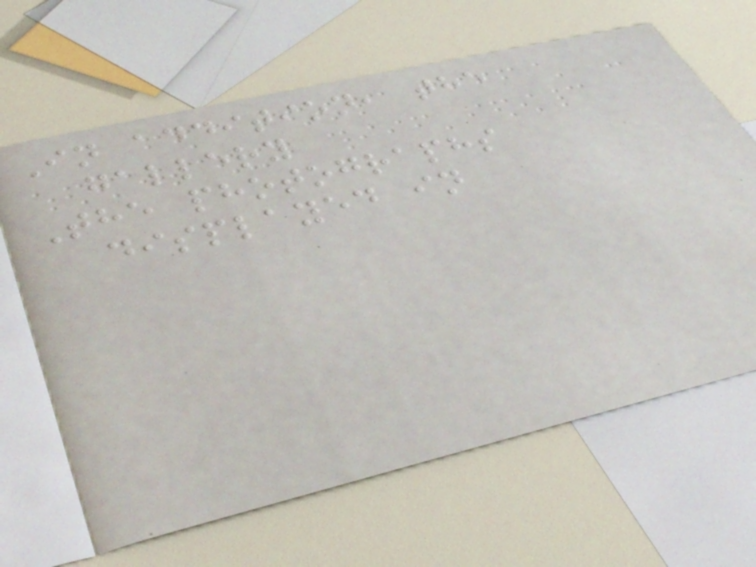In addition, the
gallery
The photographs
displayed in
